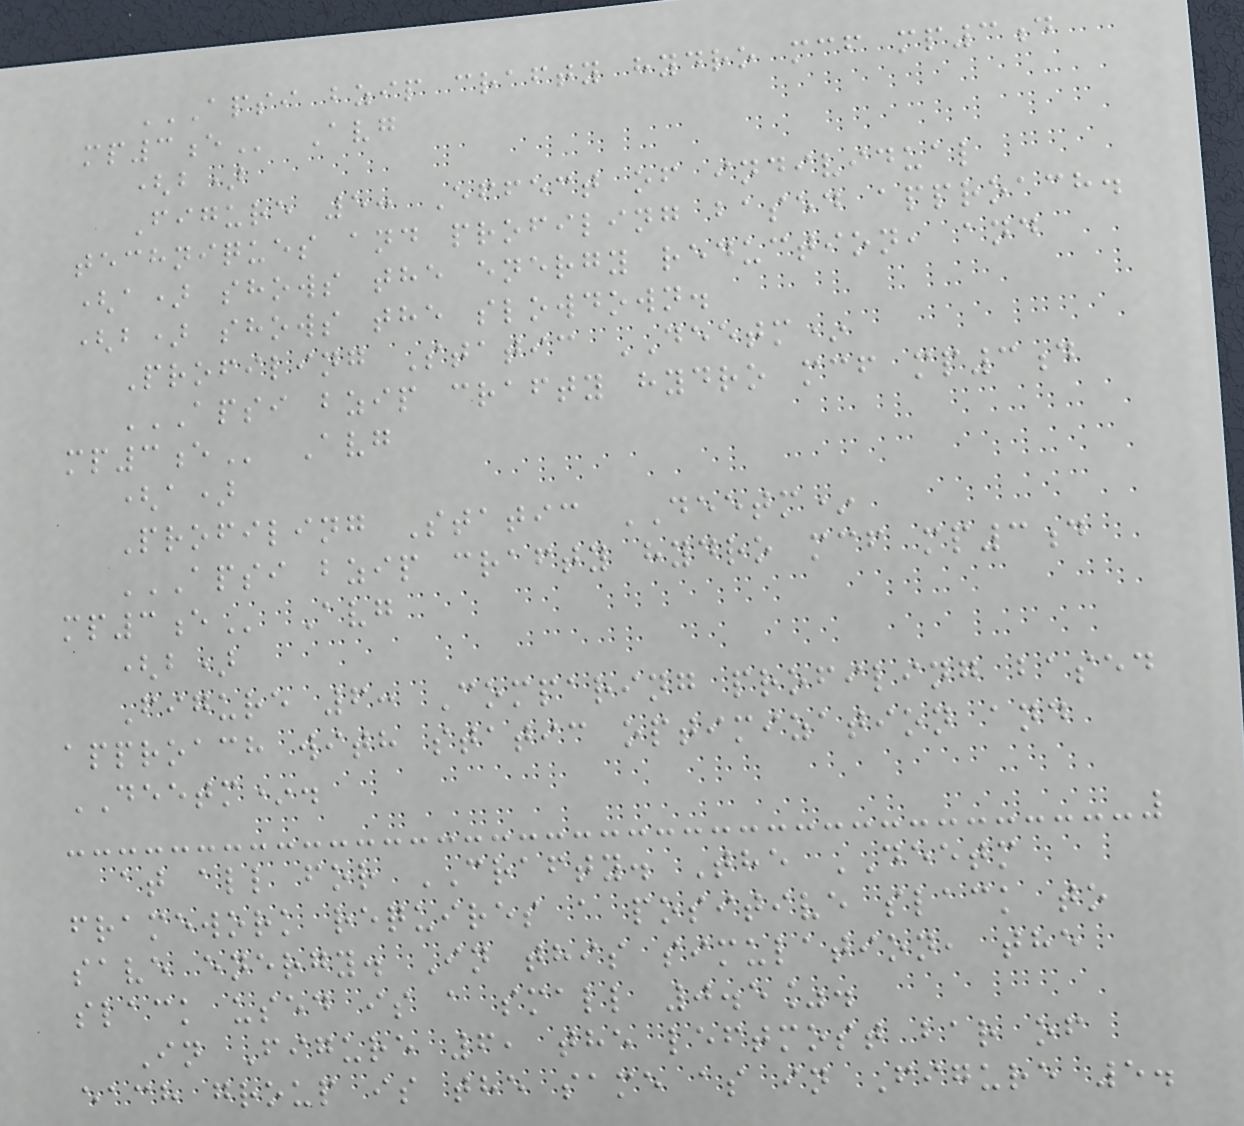APSI BZIP CRAFTY HYDRO MCF MP3D
MP3E Avg
(b)
Figure 5: Effect of individual
techniques and profiling based approach.
(a) shows the energy reduction, and
(b) shows the slowdown.
Profiling Static DEETM*
APSI BZIP CRAFTY HYDRO MCF MP3D
MP3E Avg
(a)
Profiling Static DEETM*
APSI BZIP CRAFTY HYDRO MCF MP3D
MP3E Avg
(b)
Figure 6: Comparing profiling based
approach with static optimization and
DEETM*.
at all for CRAFTY. The DEETM
framework requires a positive slack to
save energy. In this simulation, the
slack used is a small 0.5%.
In Figure 6, the leftmost bar of
each group is the same as in Figure 5.
